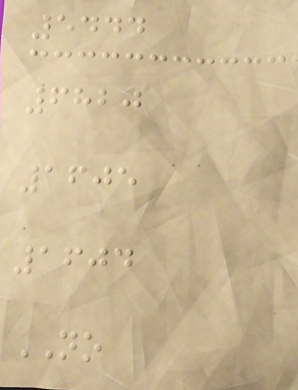5444
6820
1605
1604
NO
